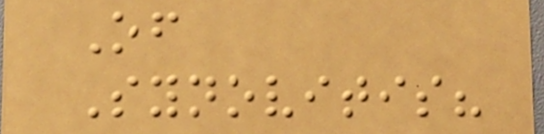Of
Synovitis?
